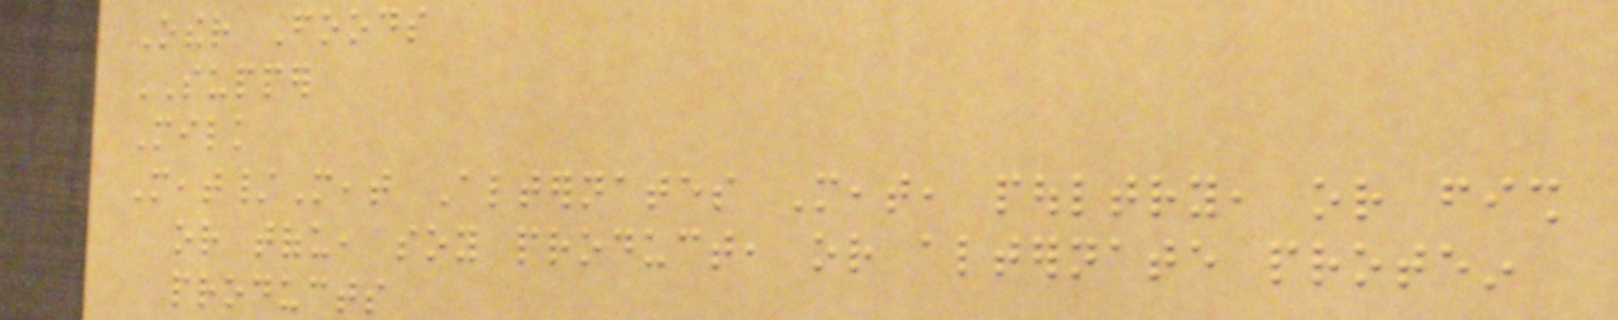Other Foods
SUPPER
Milk
Meat/Meat Alternates Meat, poultry, or fish
or tofu, soy product, or alternate protein
products
